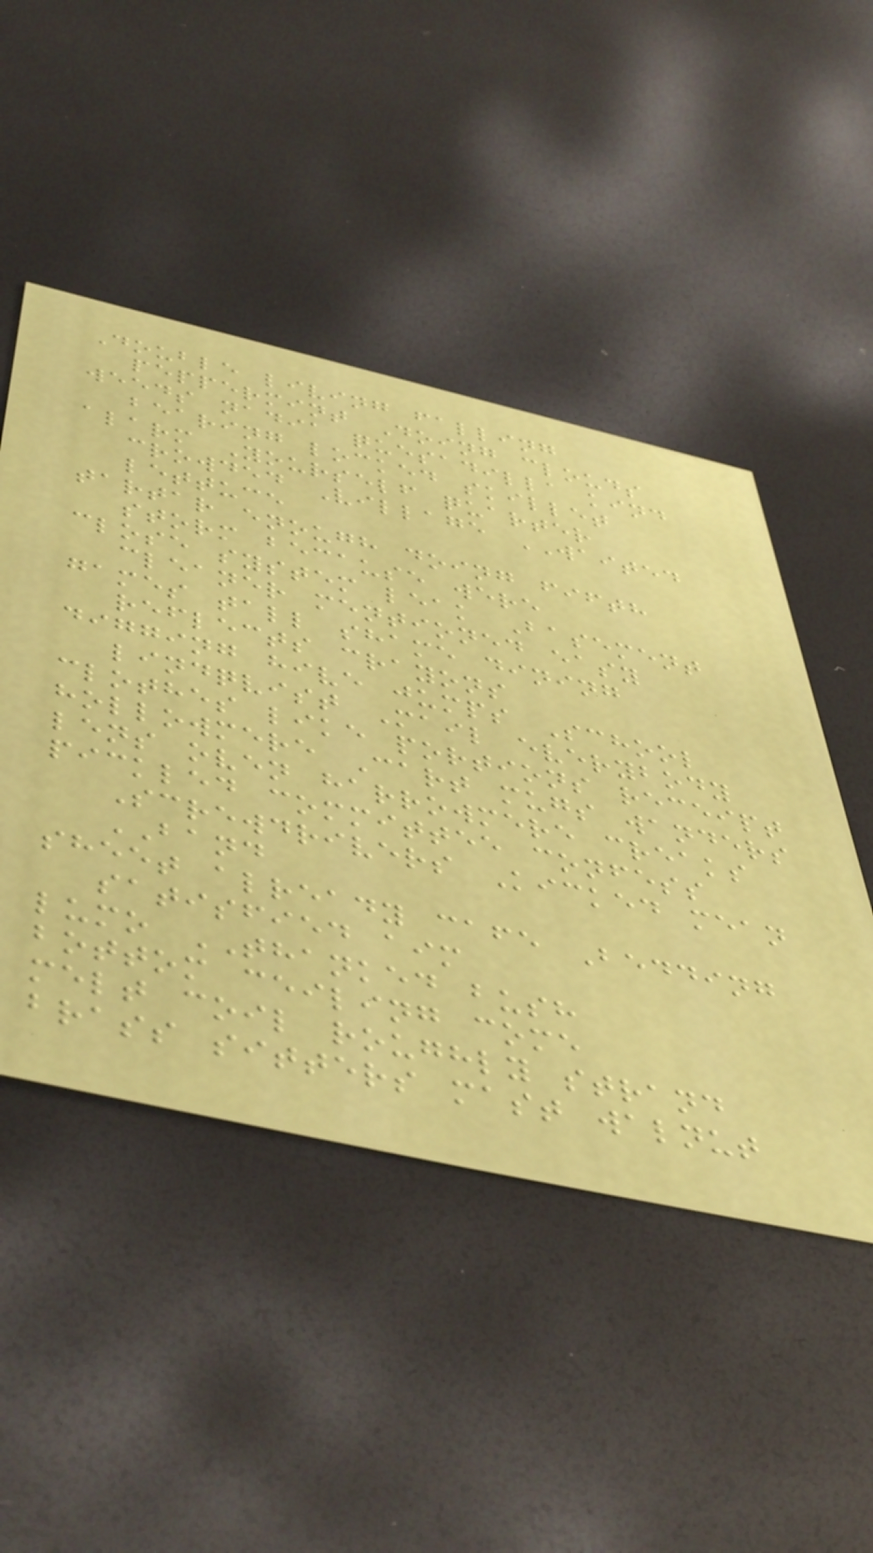Double living falling
peppermint Doing clouds
weeds nadia quesadilla kind
bearing locked skillet
alarm Yourself quarter
crowded Village WAITED
lettuce
tartar enough doing fifth
storm because were
close system leak Basement
cleaner mentioned easy
games tall shame dining
reflects crayons
digging hive jumps School
lindqvist Mail everybody
clothes like portions receipt
hollowmere Cart mugs wanders
lens oven harrowmere creaks
pickled committee confess
Screwdrivers Kicked mean
BAND
sheet already cafe Bedding
satisfied aim
lumo THANKED bush
bottom ceiling come
melt coil roughly strand
brass sitters mast walnut
